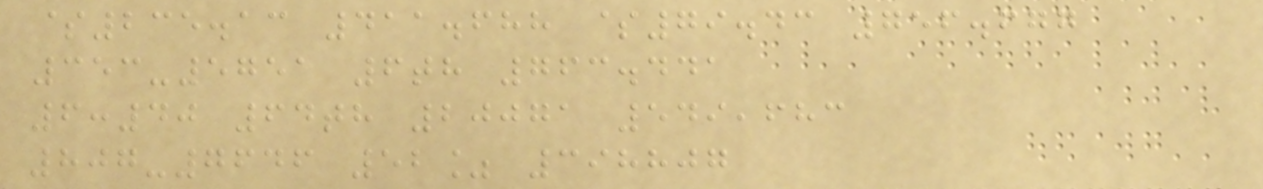$235.13 411.688 $79.43 756.677
353-5751 6th 763.441
6:40 64th 20071 549,683
807-7646 52% 398807
